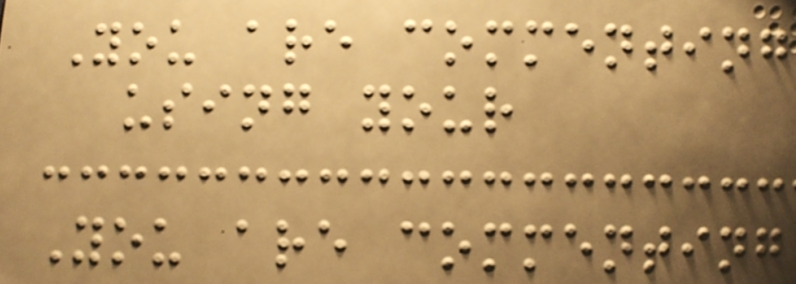You are commenting
using your
You are commenting
